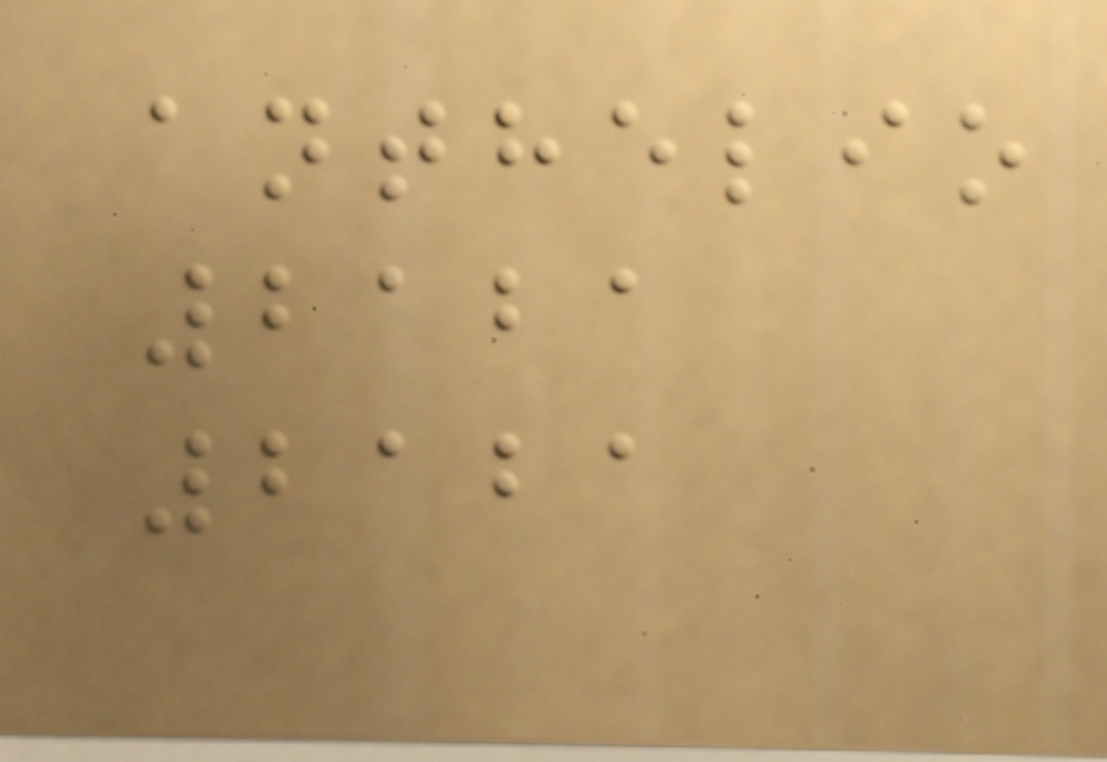anthelio
2121
2121
